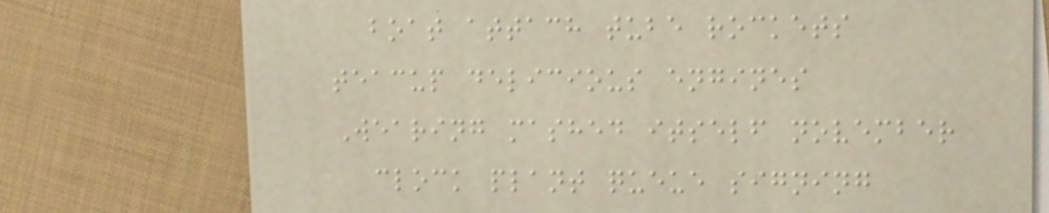boat attach tube rockets
teacup delicious engines
Wearing mashed itself november
clock plant queue signing
